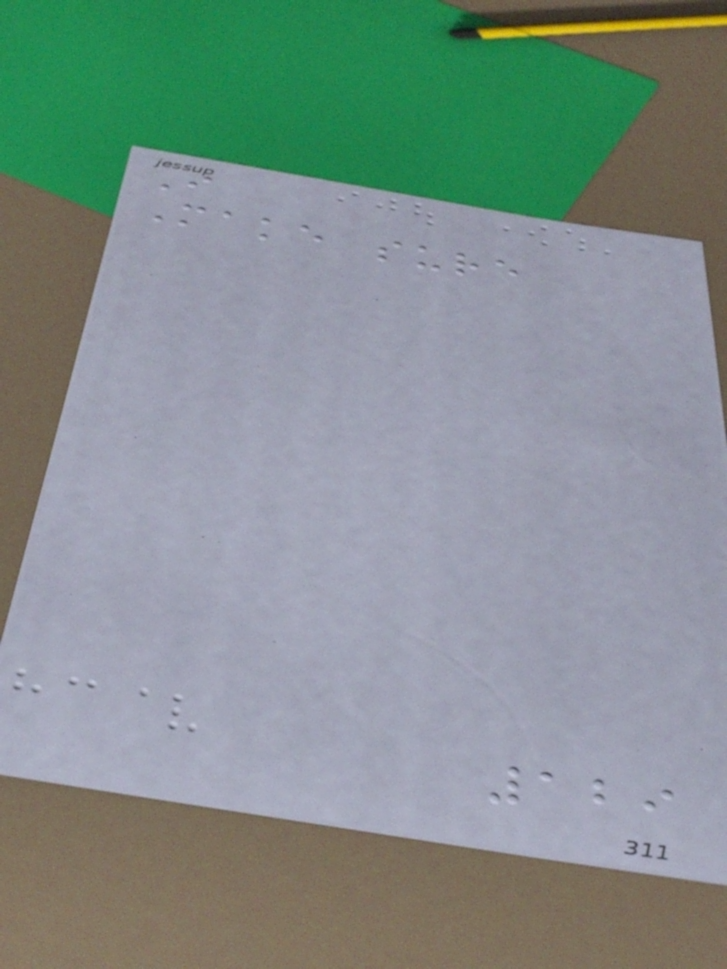I
Make sure
129
